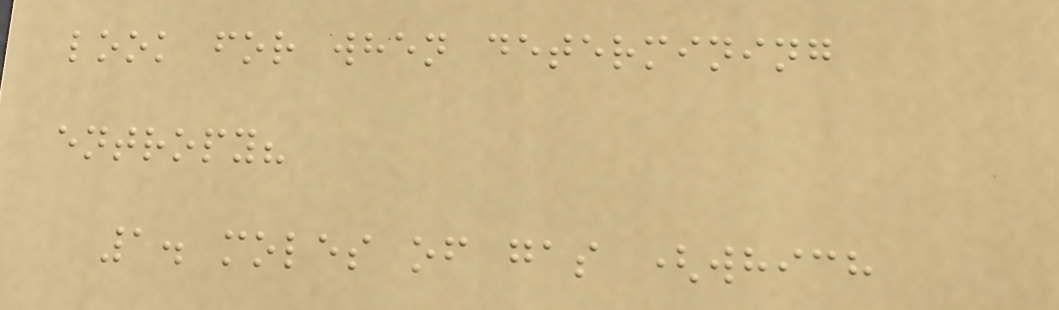look for when determining
entropy?
1. moles of gas (which
